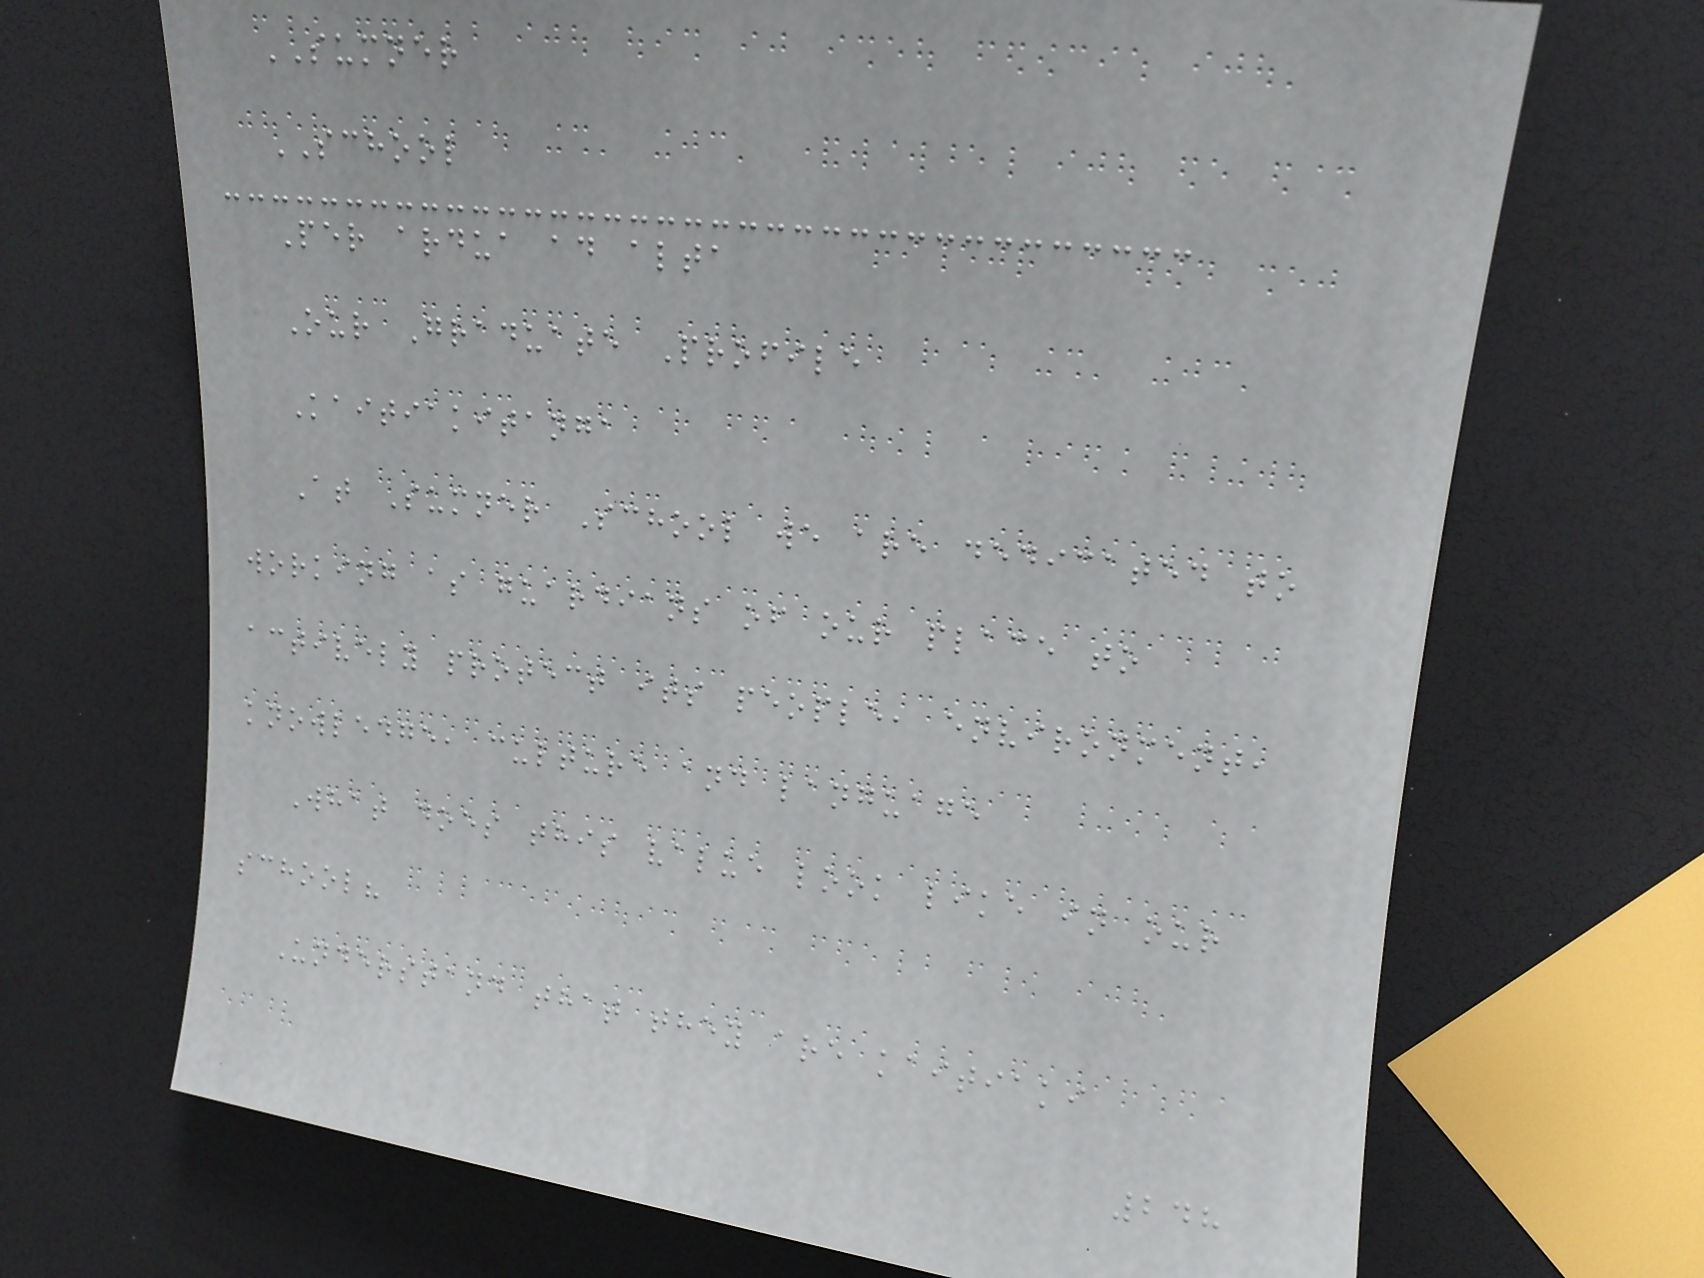SUMNER
SCHOOL
Per ardua ad alta
Our Graduate Profile
Kaitiakitanga
At Sumner School we are dedicated to
working as guardians of our place to
actively protect its people, environment,
knowledge, culture and language
What does this value look like in our
school?
Understand that they are kaitiaki
248
